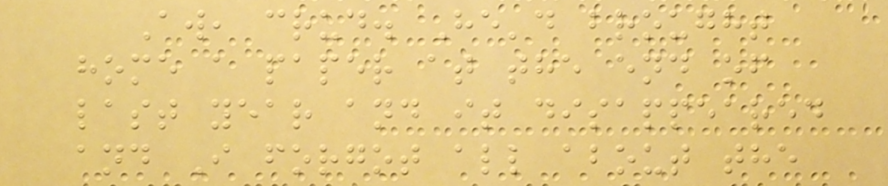Aw, crud. He'd brought
home a paper at the end of
last year and it disappeared
and I forgot all about the
